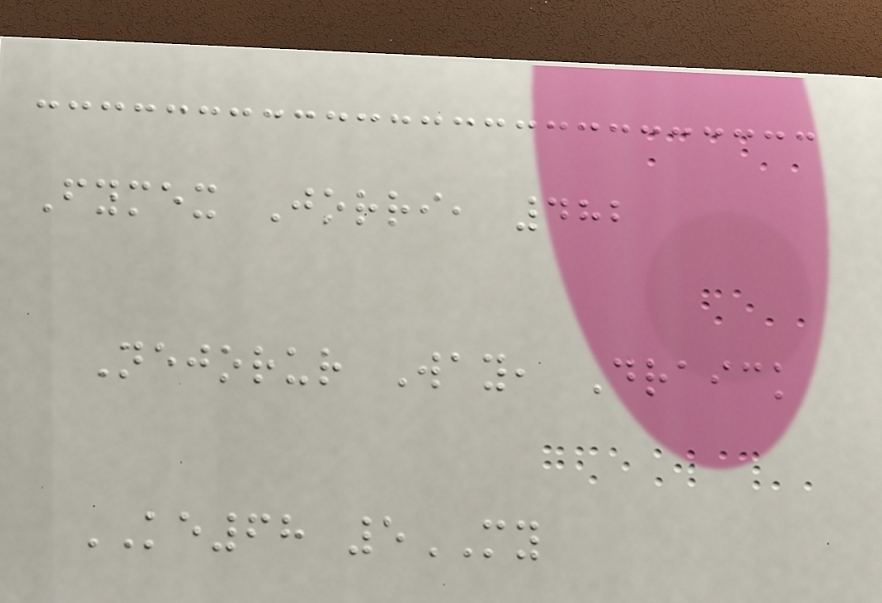Fymex Jorri, 482
Nejorur Way, Draick
KE68 5MY
